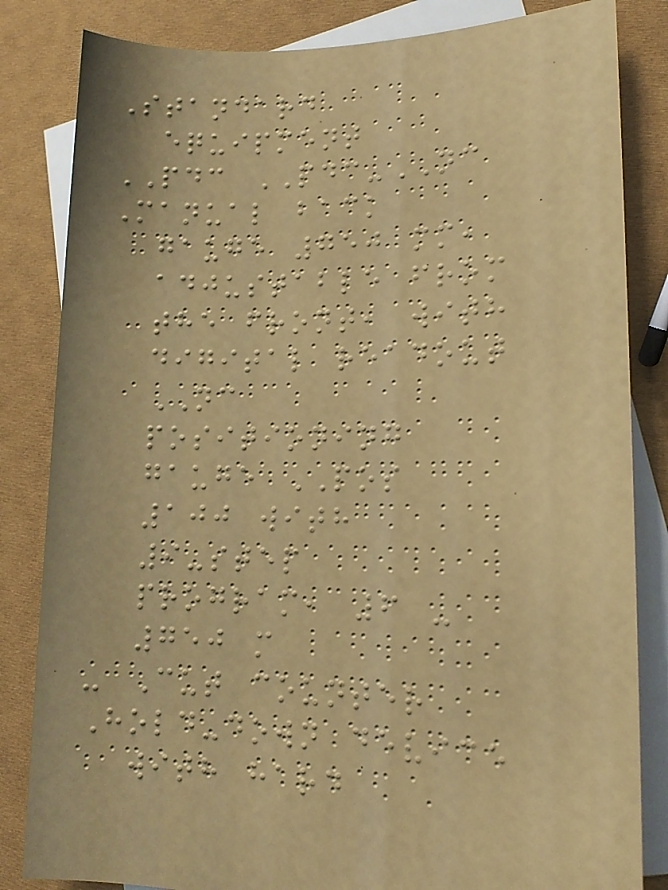Standard
equipment
PDC PDC-NC
Manual back
gauge 750 mm,
adjustable from
the front, with
digital readout
NC
positioning
gauge POS
100 with
9-step
program, 6 -
750 m
- Cut counter
Hold-down device
with hard
